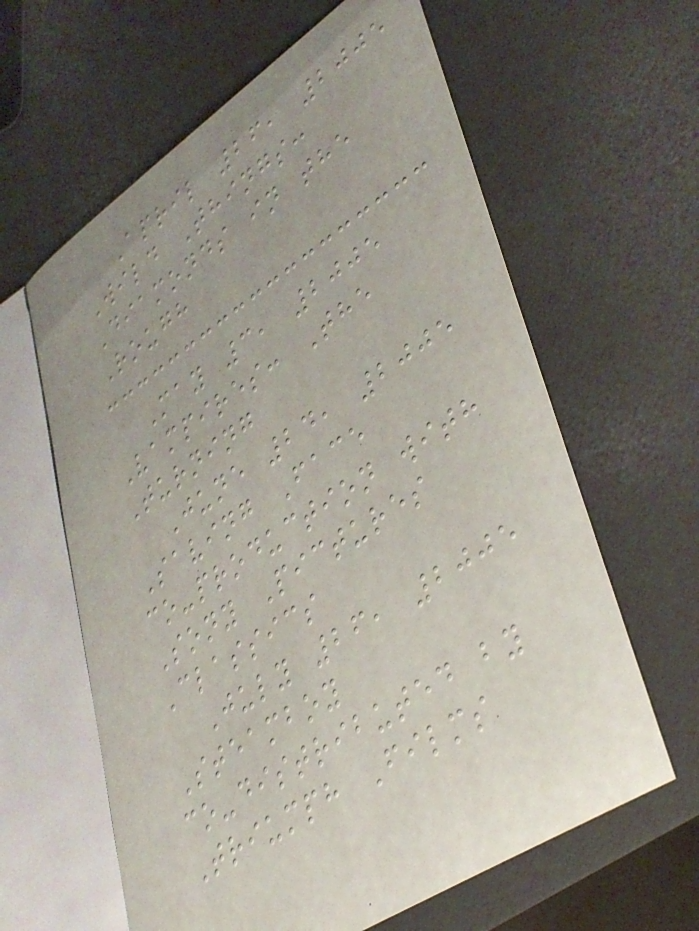April 26, 2005
Wild Things:
Diamonds in the
Rough
May 3, 2005
Vampires: The
Turning
June 24, 2005
Saving Face
co-production with
Sony Pictures
Classics
July 26, 2005
Steamboy
co-distributed by
Triumph Films
